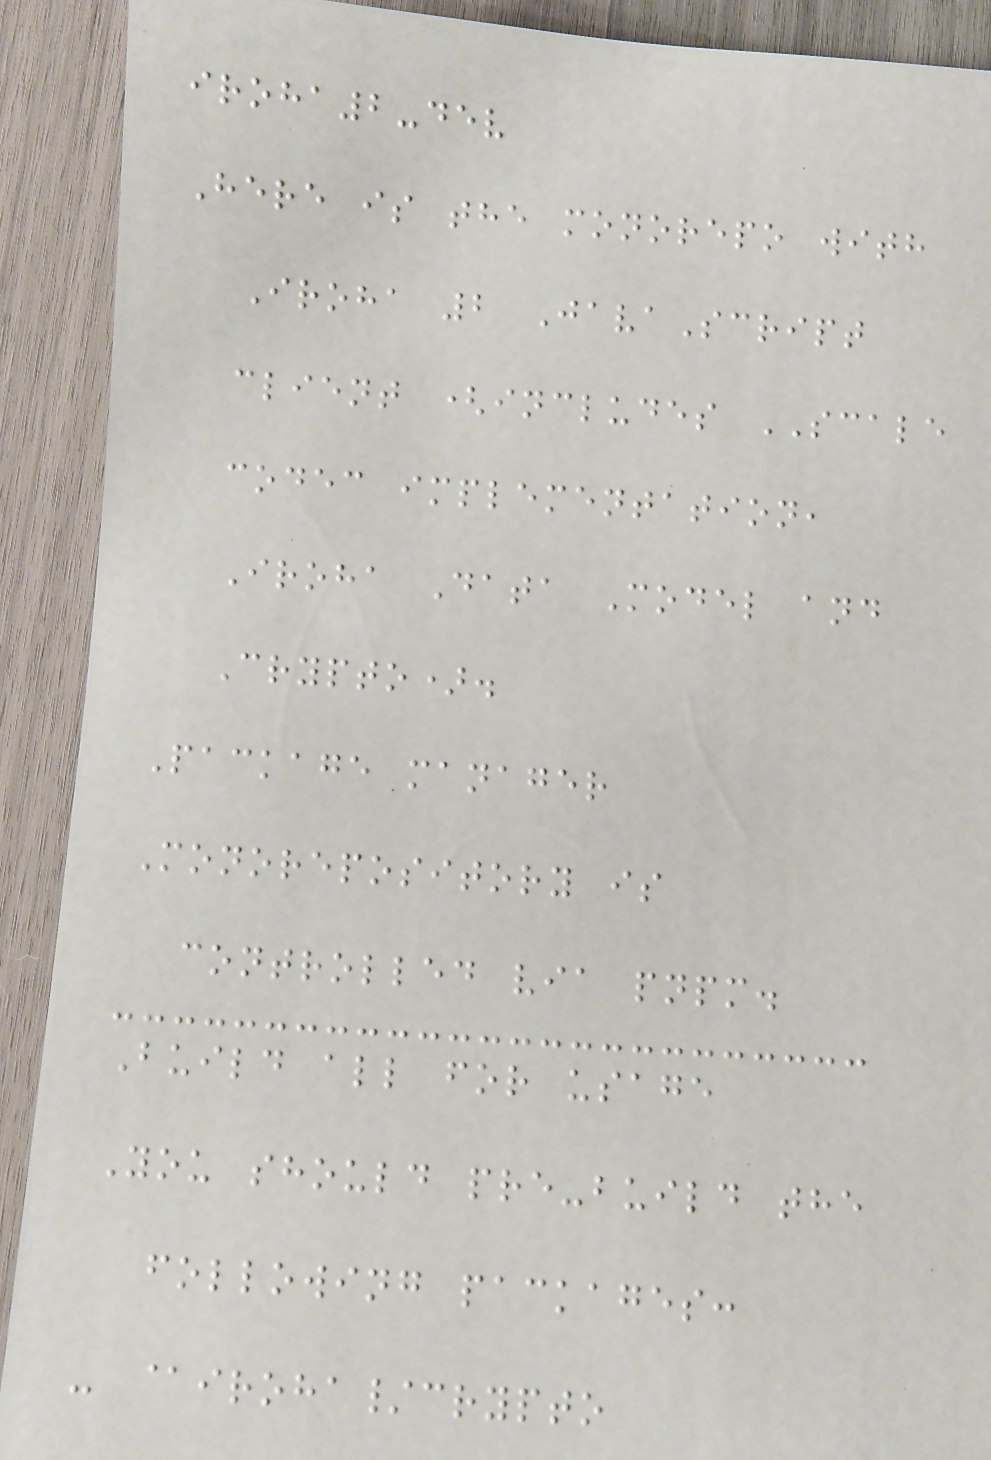iroha2-dev
Here is the monorepo with
Iroha 2 JavaScript
client (includes SCALE
codec implementation,
Iroha Data Model and
Crypto).
Package manager
Monorepository is
controlled via pnpm.
Build all for usage
You should pre-build the
following packages:
- @iroha/crypto
